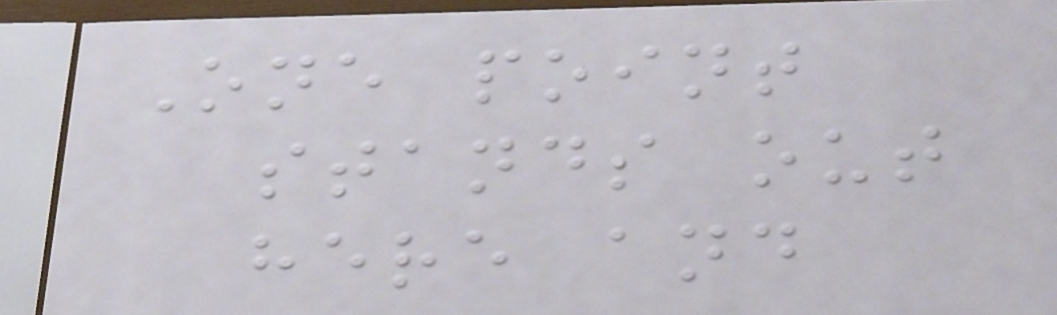One point
stands out
here and
